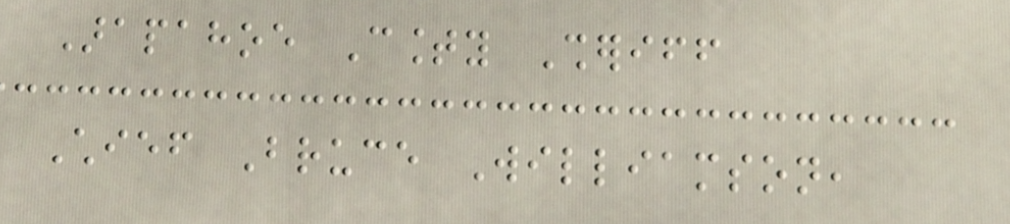Arapahoe County Sheriff
Chief Bruce Williamson,
